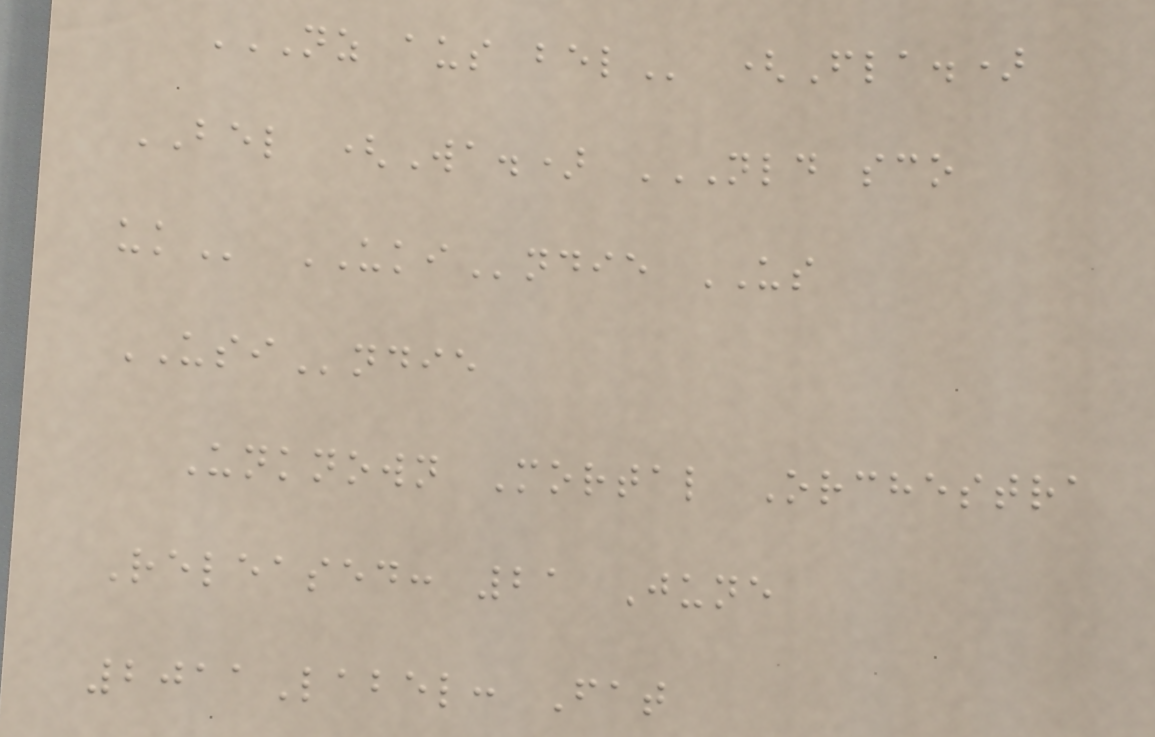NZ AUS BEL (Fla.)
BEL (Wa.) NLD SCO
UK UKIndie US
USIndie
Unknown Mortal Orchestra
Released: 21 June
2011Label: Fat
